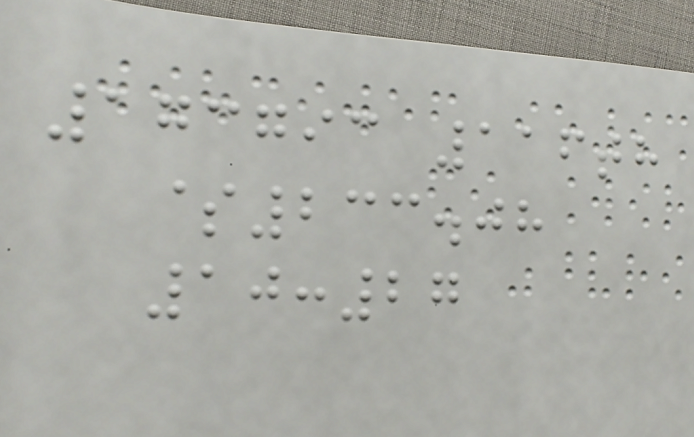173793 116th
$233.08
10:27
